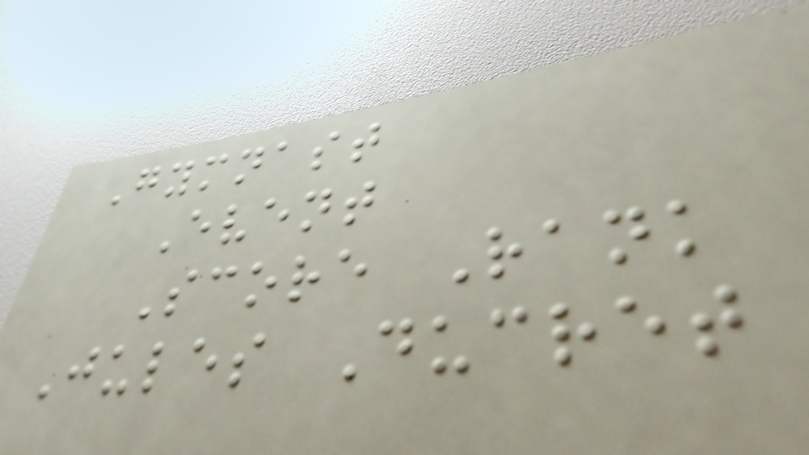Gymnast
Event
Score Rank
Jules Ducret
